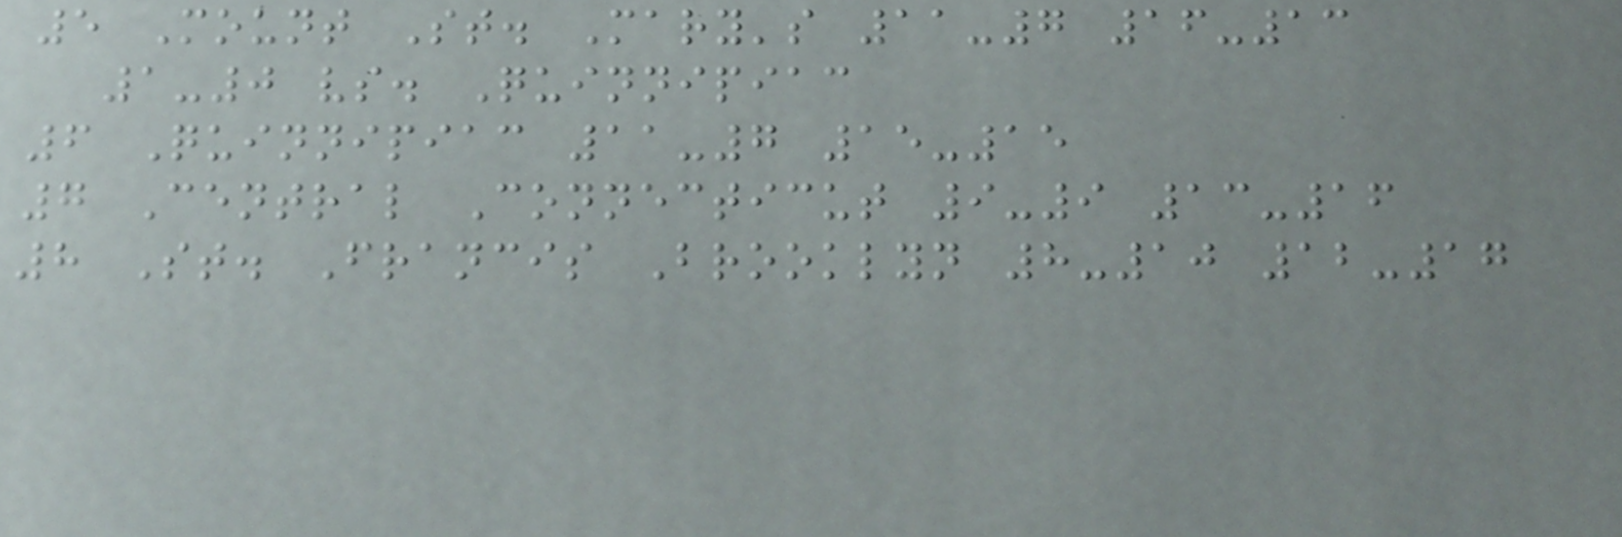5 Mount St. Mary's 11-7 16-13
1-0 vs. Quinnipiac
6 Quinnipiac 11-7 15-15
7 Central Connecticut 9-9 13-16
8 St. Francis Brooklyn 8-10 12-17
